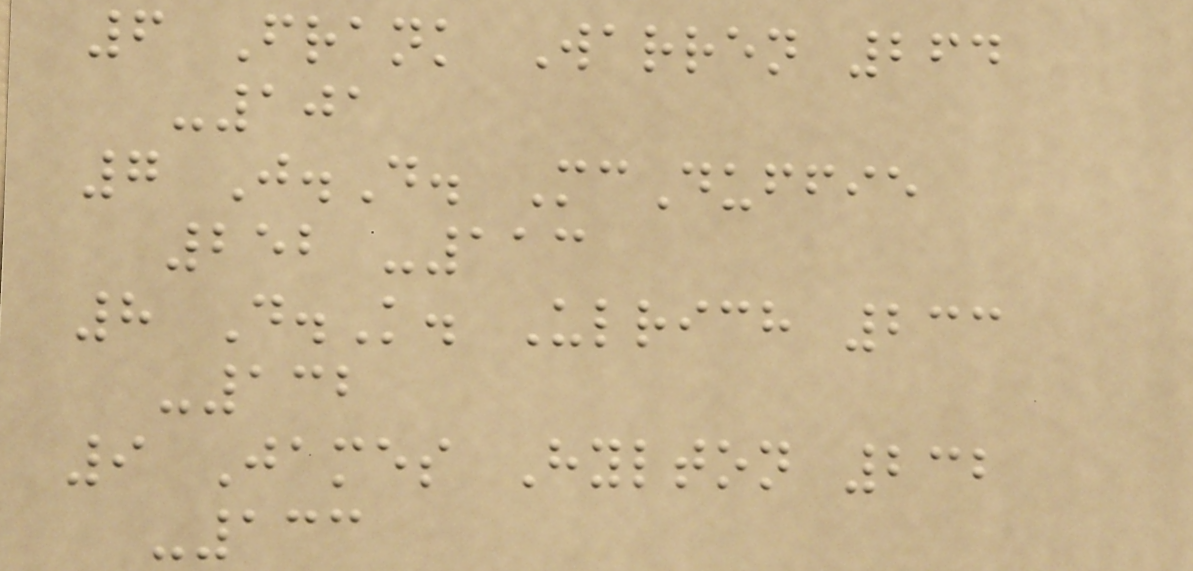6 Frank Warren 264
-101
7 J.D. McDuffie
252 -113
8 D.K. Ulrich 233
-132
9 James Hylton 232
-133
